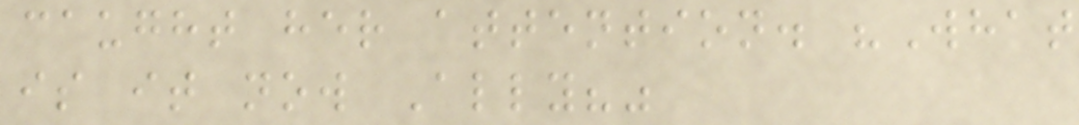caught her attention. "What
is it now Ally?"
